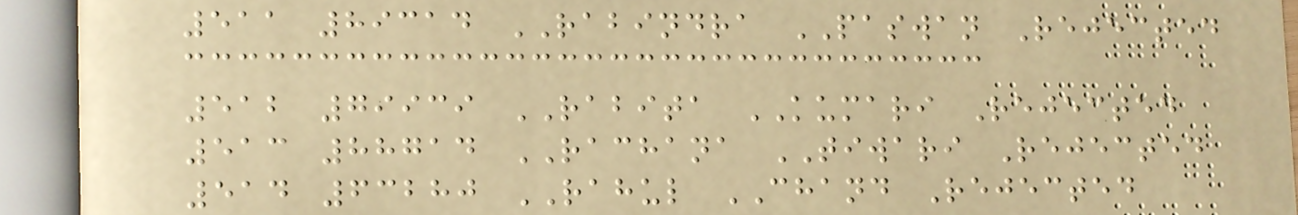511 89314 RABINDRA PASWAN Rejected
512 79939 RABITA KUMARI Rejected
513 88714 RACHANA TIWARI Rejected
514 63280 RAHUL CHAND Rejected
